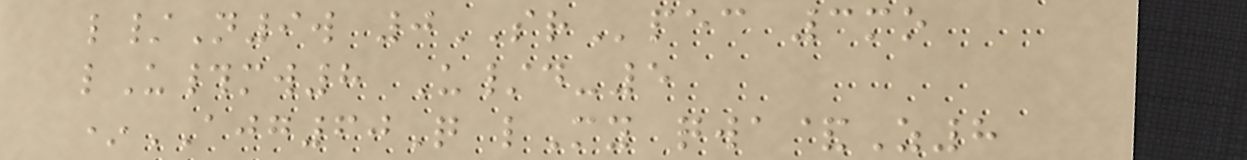l/N9w 0SRpec 3mo
lU#mw8 U/d-5
*AJG60Q lMy qwa&Z8
